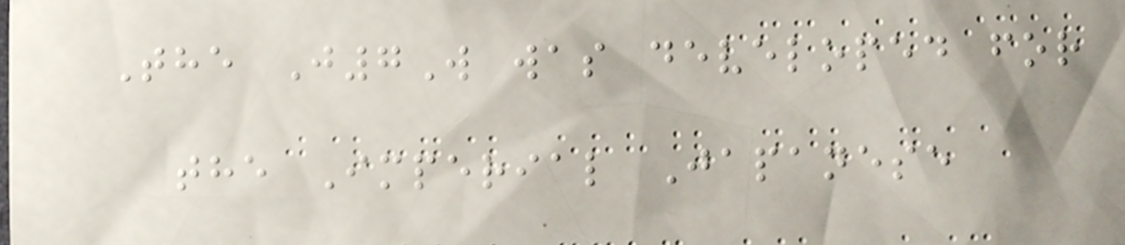The J7W was developed for
the Imperial Japanese
